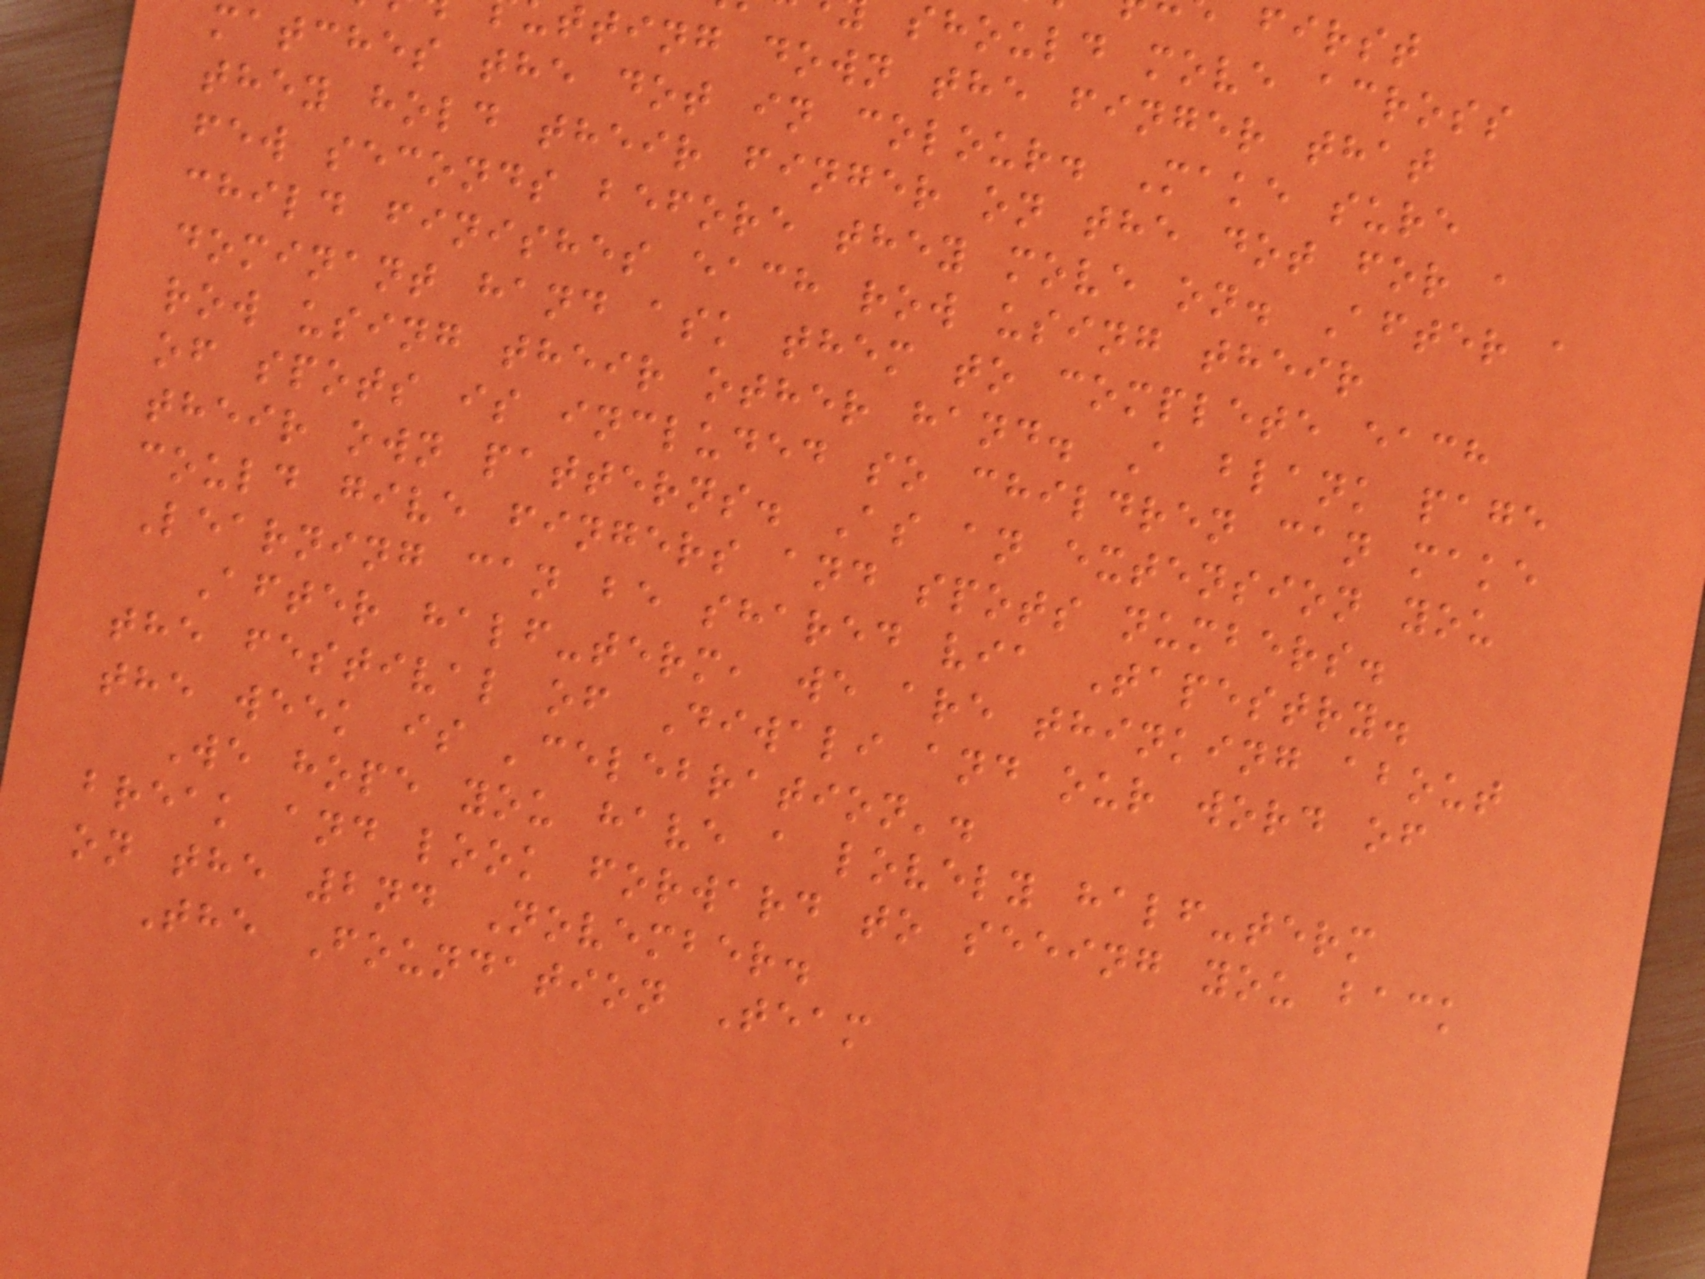should move across
tting down the finger that
matches the dot in colour. Make sure
they hold their finger on the dot for a
few seconds before they move on. After a
child finishes each row using their
dominant hand ask them to complete each
row using their other hand. A blank page
of spots is included so children can make
their own patterns. As an extension you
could give fingers and spots numbers.
Learning can be shared via Tapestry.
After half-term, we are thinking about
the festival of Diwali and our word of
the week is 'celebration'.
We hope you have a lovely half-term
break and look forward to seeing you back
on the 2nd November.
The Foundation Team
